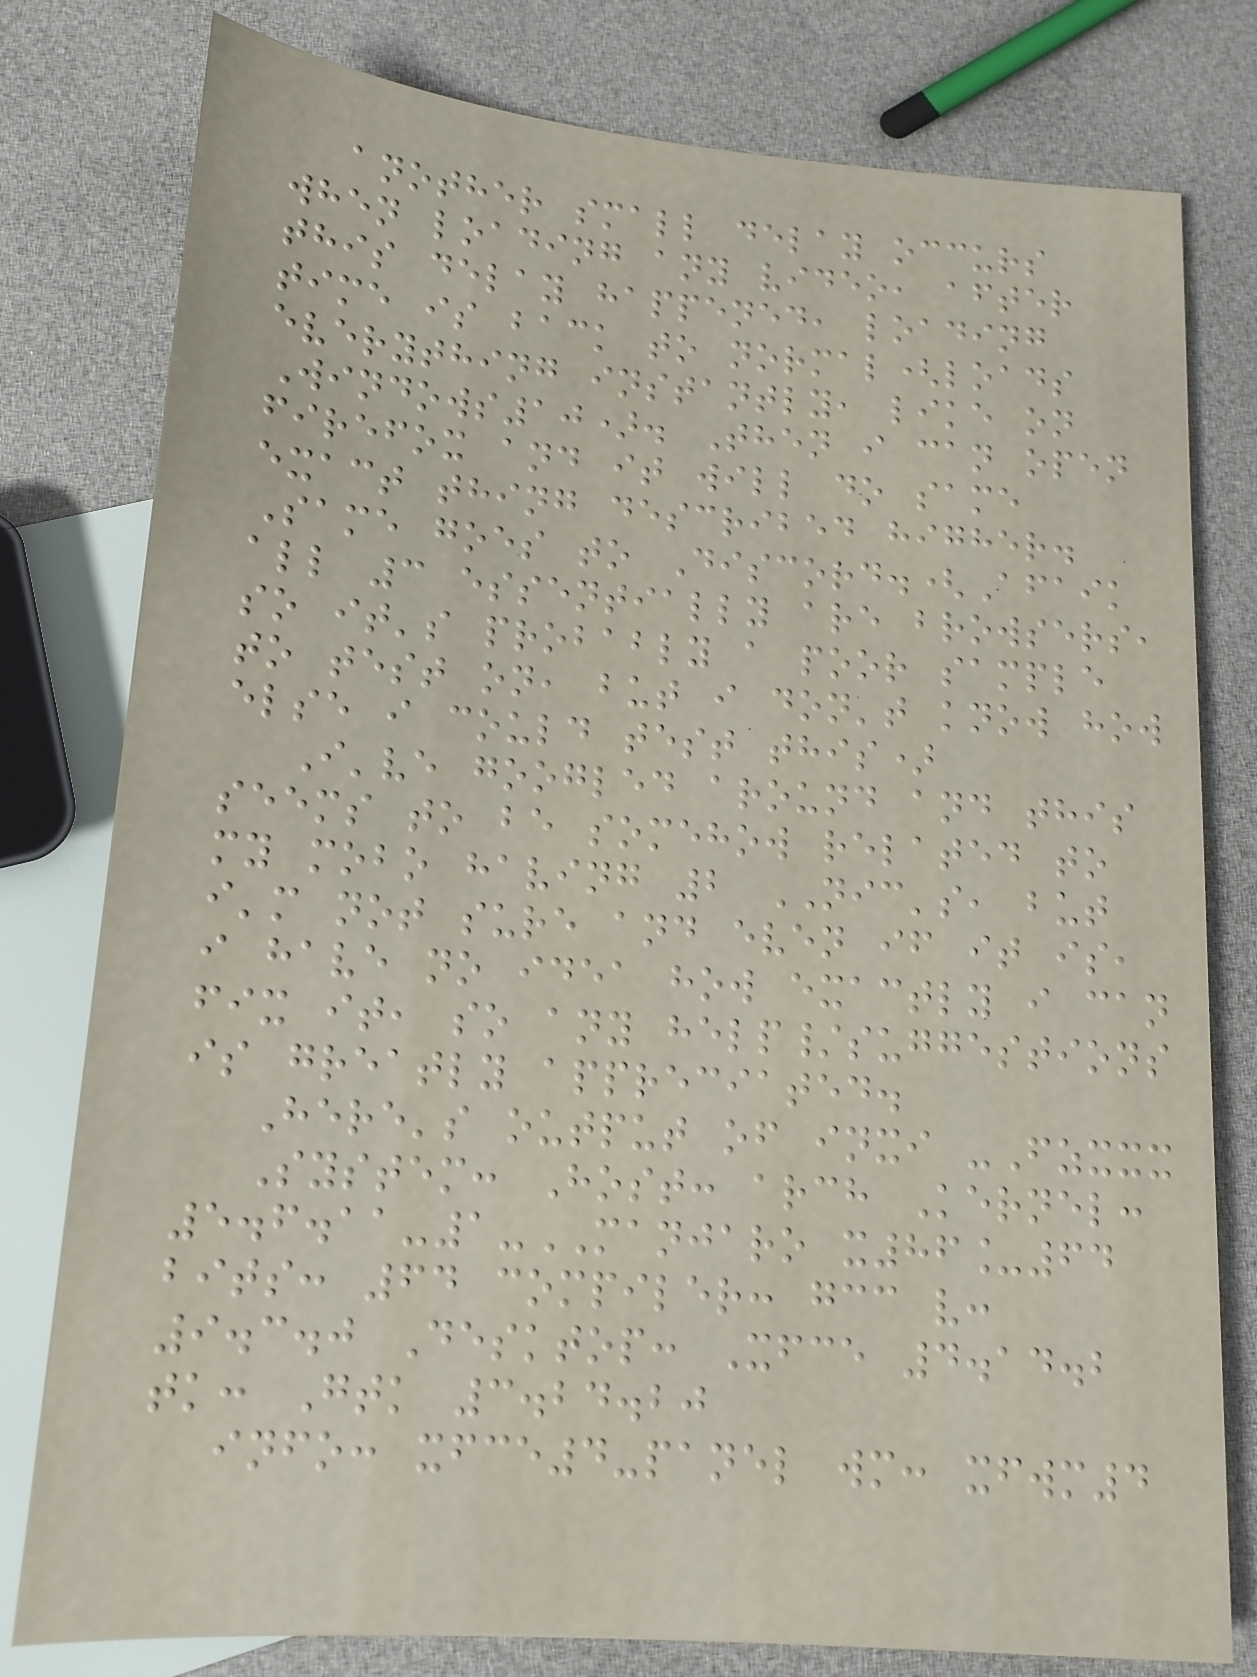another small delay occurs
when loading any video, after
this delay happened, loading
time is back to normal(loads
everything instantly, like on
Windows10). Then i can open
firefox and it will do same
exact thing described higher.
Same goes to Discord.(Afaik
all 3 essentially are browsers,
so it's probably a poor sample
to test on, but i don't know how
else i could test this)
I've googled around and this
seems to be somehow related to
my mobo having 2 NIC's, but
i'm not sure and even if it is,
i have no idea how exactly i can
fix it, so any help/suggestions
is greatly appreciated.
Here's output of inxi -Fzxxx
System: Host: arch Kernel:
5.6.11-1-MANJARO x86_64
bits: 64 compiler: gcc v:
9.3.0 Desktop: Xfce 4.14.2
tk: Gtk 3.24.20
info: xfce4-panel wm: xfwm4
